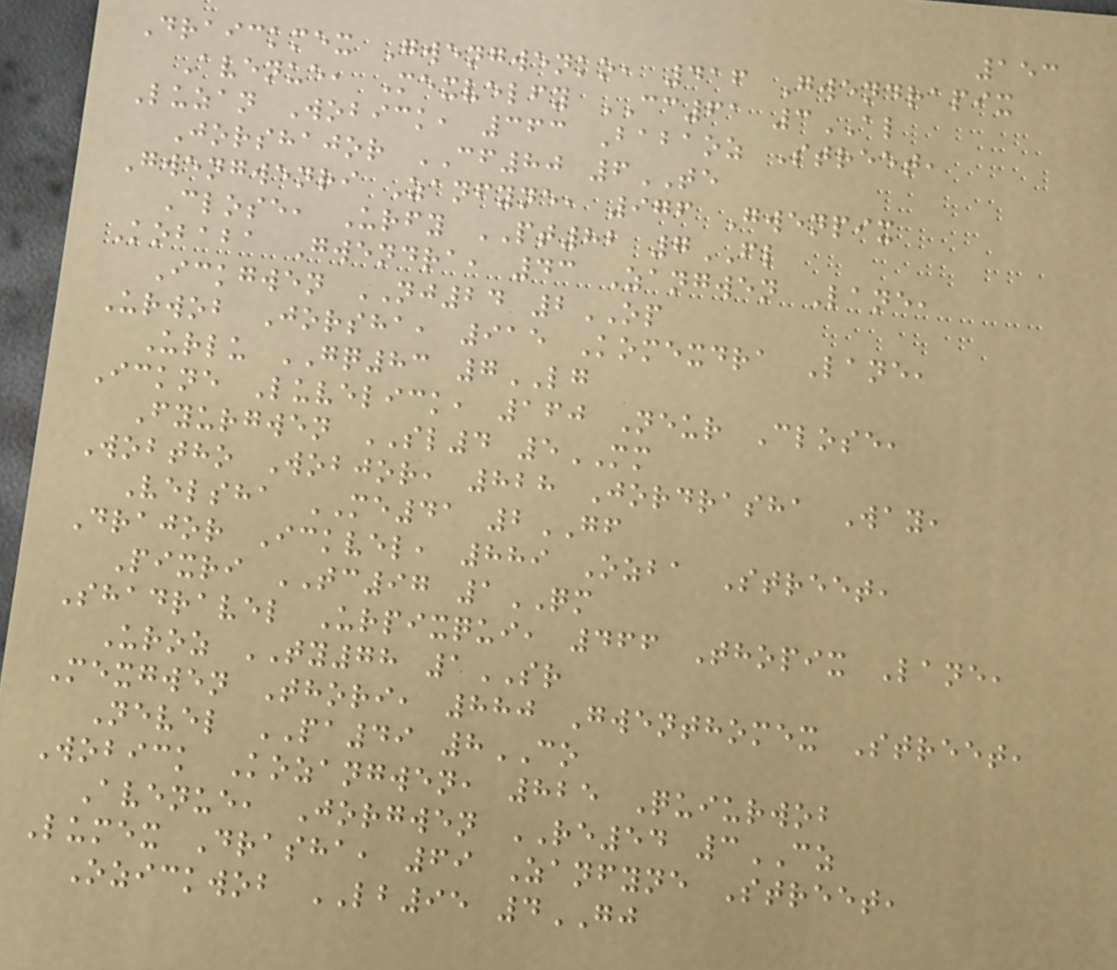153
Draickmex Gwengwenko, 416 Gwendrapix
Avenue, Mexvelfy CC61 3AL
Luzan Wobick, 363 Babaoz Street,
Jorshajor CF80 6TE
Gwengwenri Zanfyne, 976 Gwenpix
Close, Urfy PT82 7FL
Kobaba Gwendra, 43 Zangwen Lane,
Ickgwen NJ24 2OP
Urwob Jorsha, 915 Komexdra Lane,
Urlu GQ83 7LG
Ickne Luvelick, 160 Neur Close,
Fyurgwen SL4 5MM
Wobtho Wobjor, 828 Jordrasha Way,
Velsha ME41 2GF
Drajor Ickvel, 889 Ozba Street,
Pixri TC97 1QM
Shadravel Urpixqui, 466 Thopix Lane,
Uroz TY78 1SR
Mexgwen Thori, 880 Gwenthomex Street,
Nevel PA49 8CO
Wobick Kozangwen, 825 Quiurwob
Avenue, Jorgwen RE54 3CZ
Lumex Drasha, 69 Zanfyne Street,
Ozickwob LB95 4GJ
